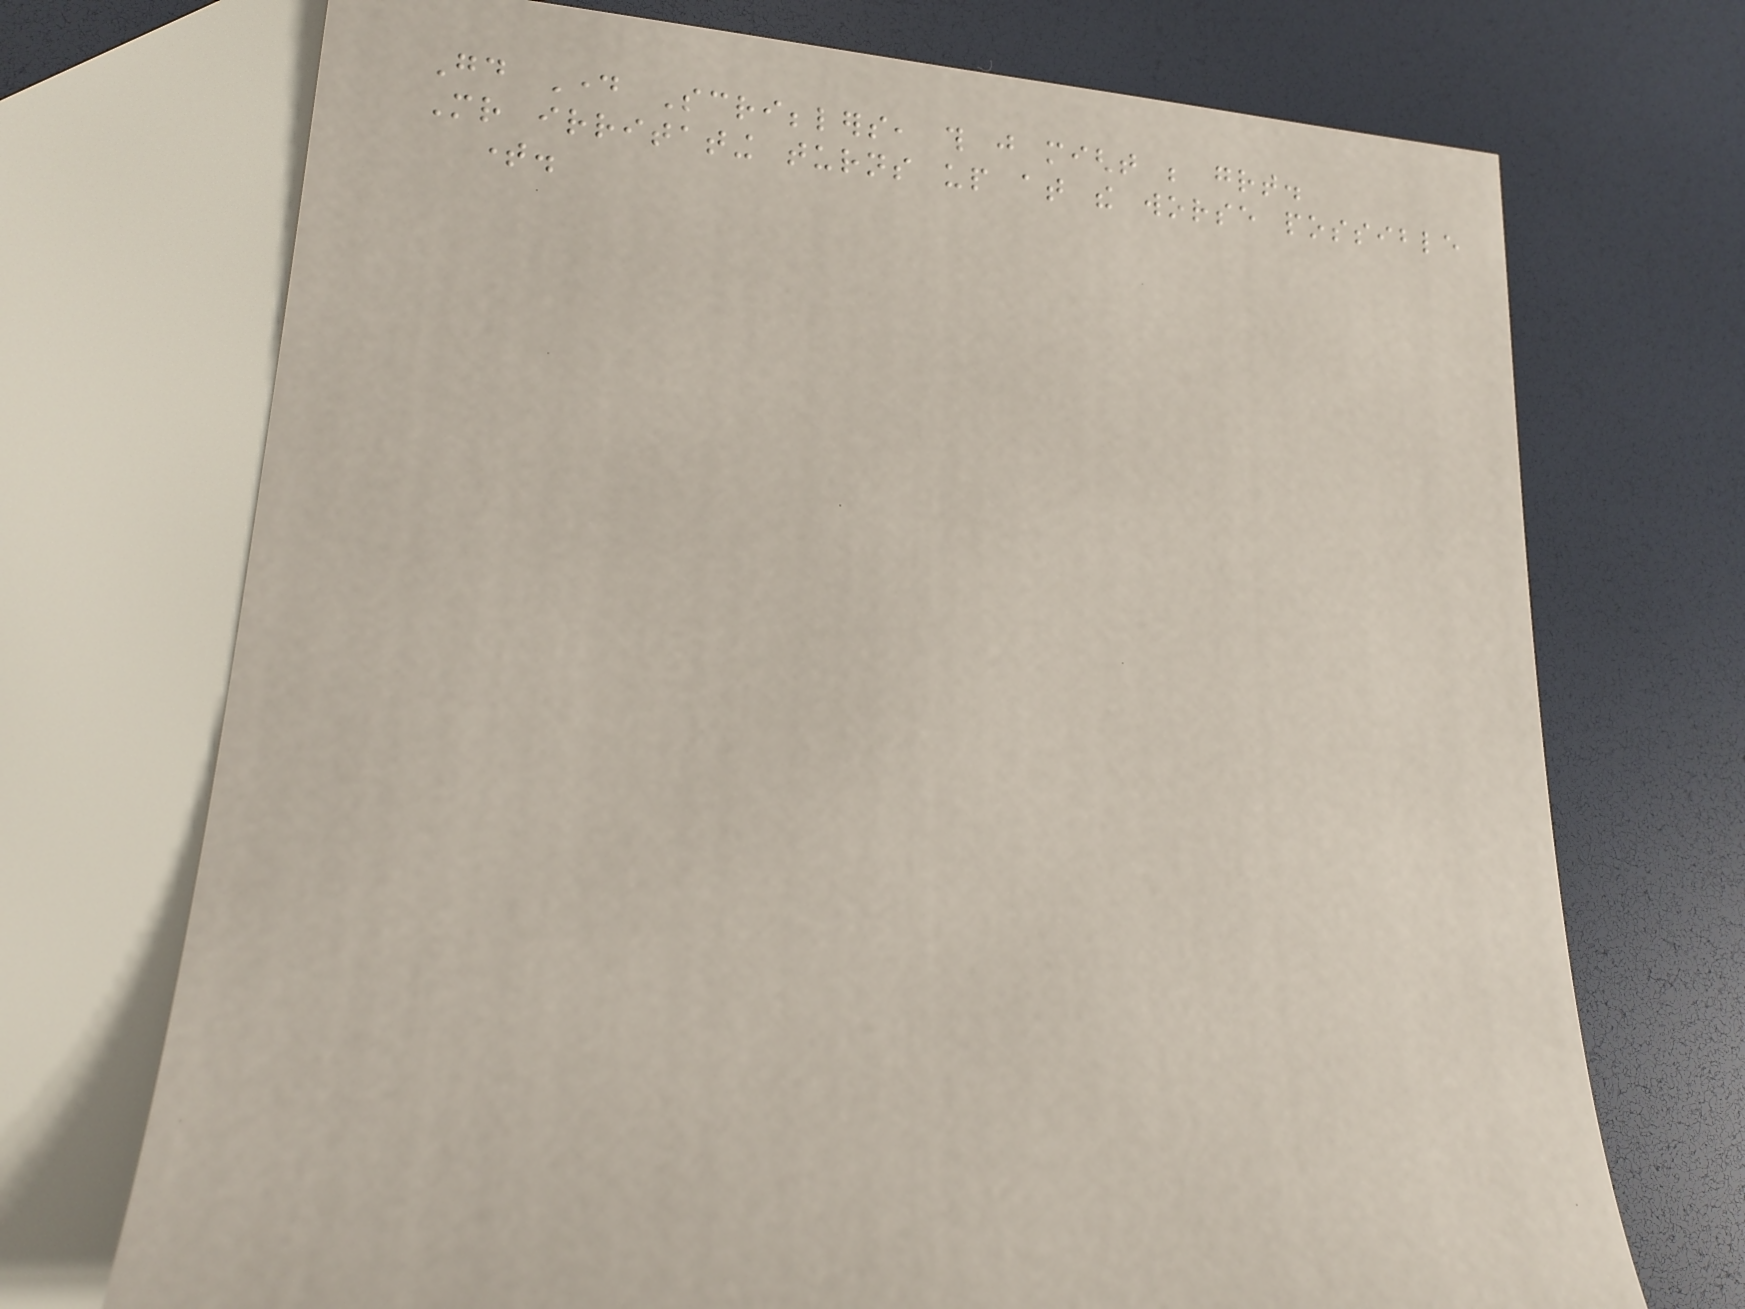Good Day Scribblers, this just might be great.
Mr irritating turns up at the worse possible
time.
